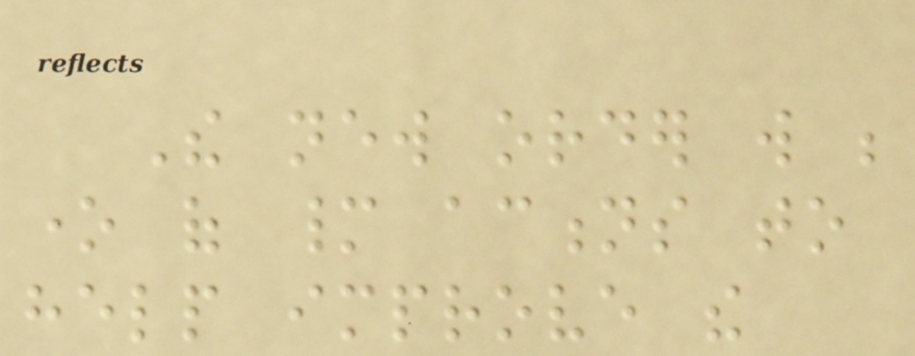The new order will be
one of many actions to
help improve the
